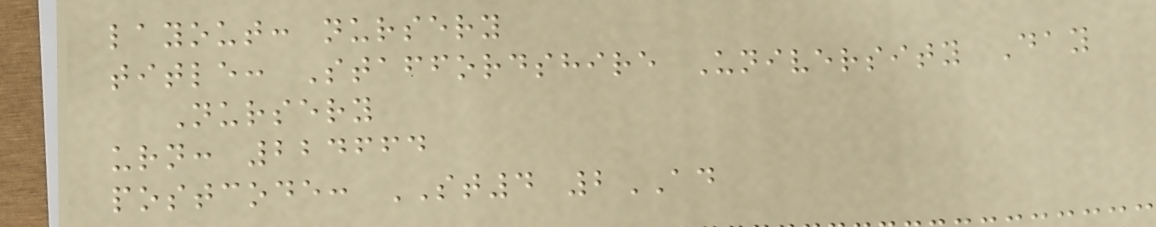layout: nursery
title: Staffordshire University Day
Nursery
urn: 224664
postcode: ST4 2AD
